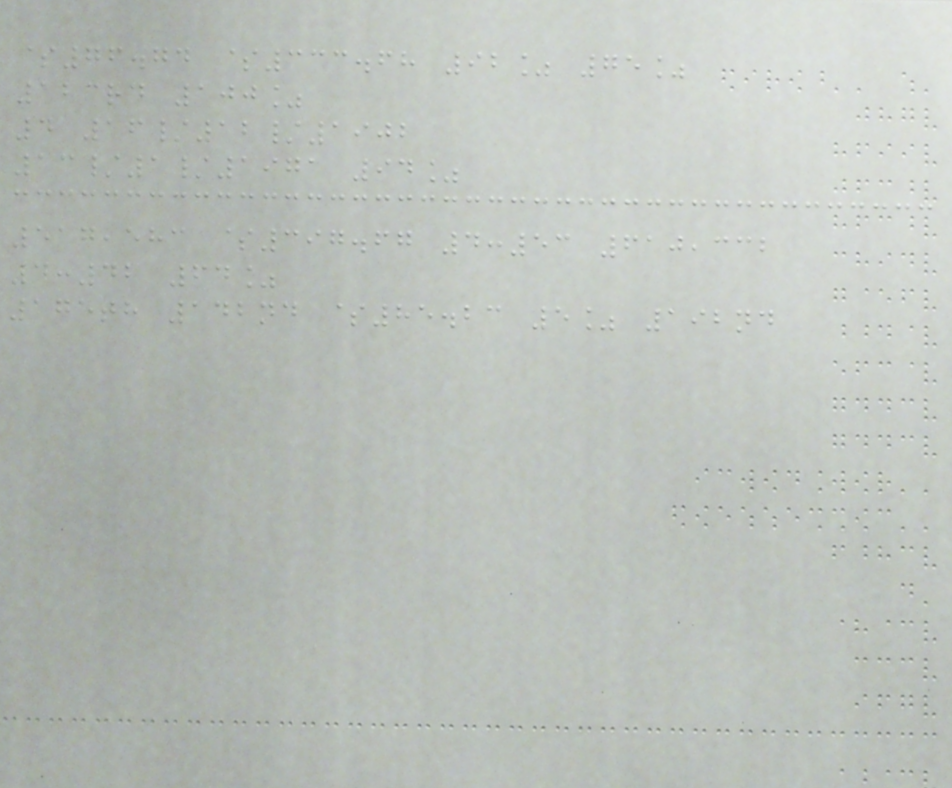$76.74 $333.68 92% 75%
123rd 100%
4 16/12/1902
13/1/1971 94%
517,583 $397.67 4:53 610,332
4:42 64%
175th 142nd $85.23 5% 192nd
